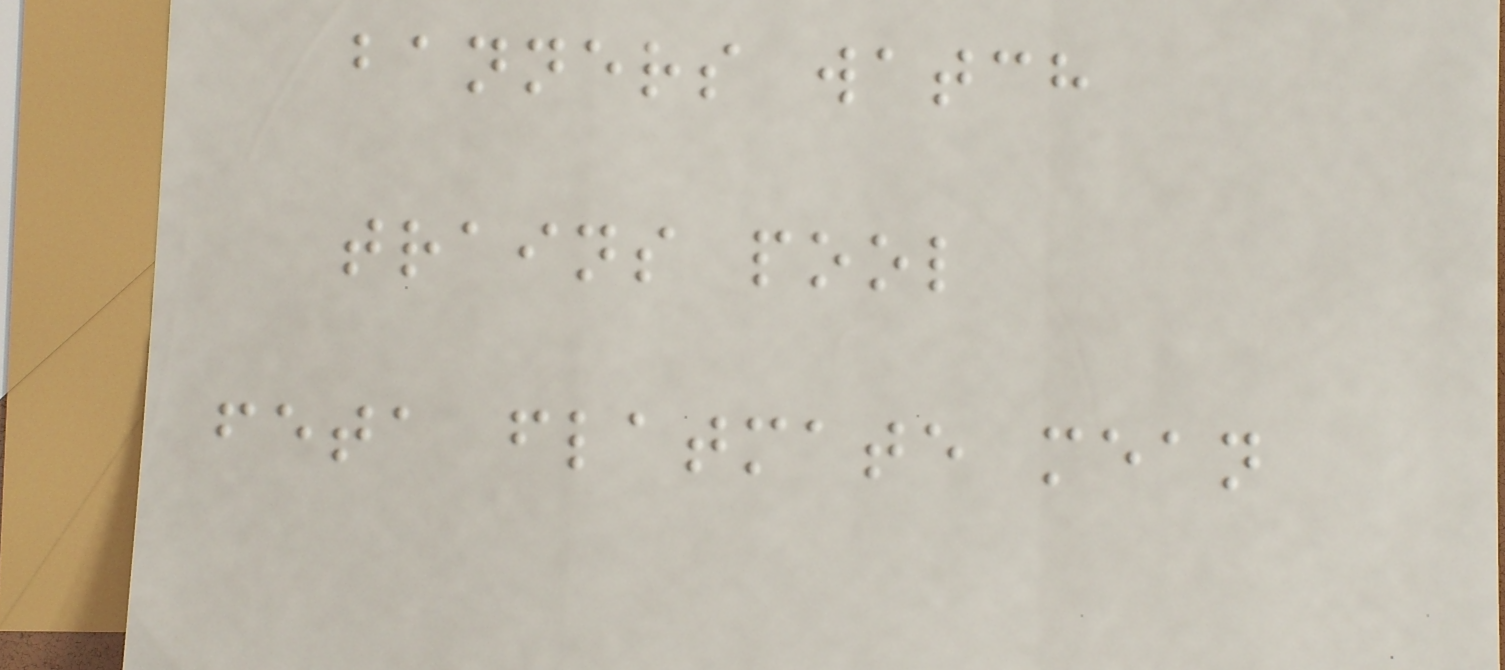banners watch
trains pool
feta flatmate mean
